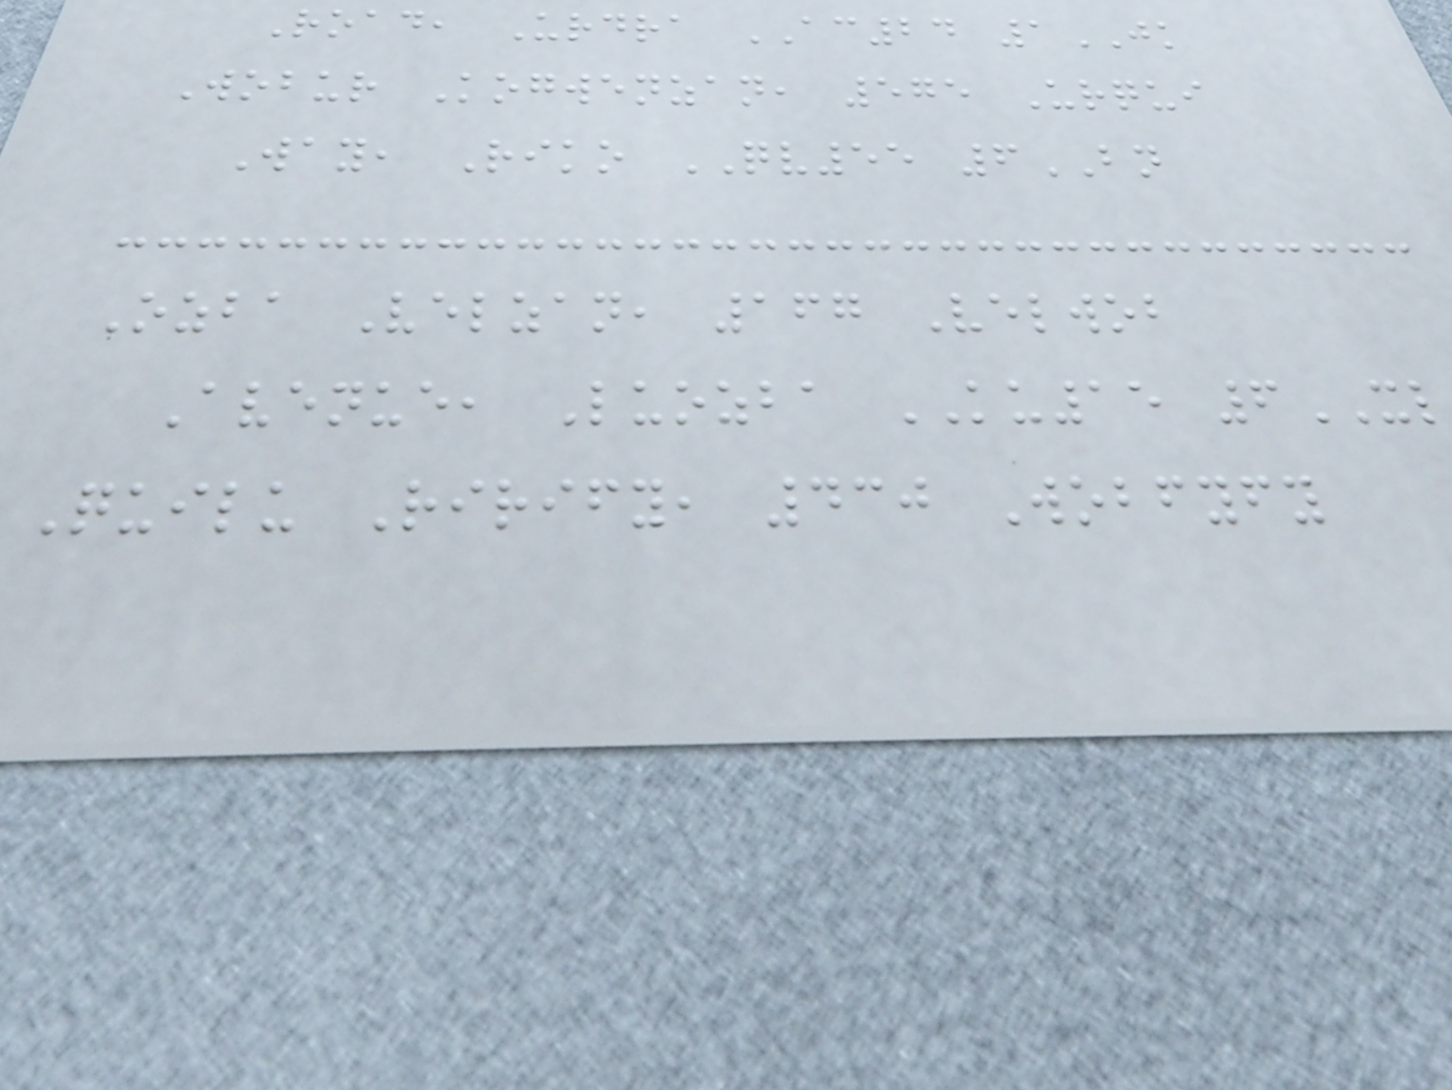Road, Urdra AC24 1JK
Wobur Kogwenzan, 575 Urqui
Way, Riko QV55 6BN
Ozba Velzan, 167 Velwob
Avenue, Luozba KU15 6XL
Quilu Rirify, 430 Wobfyfy
